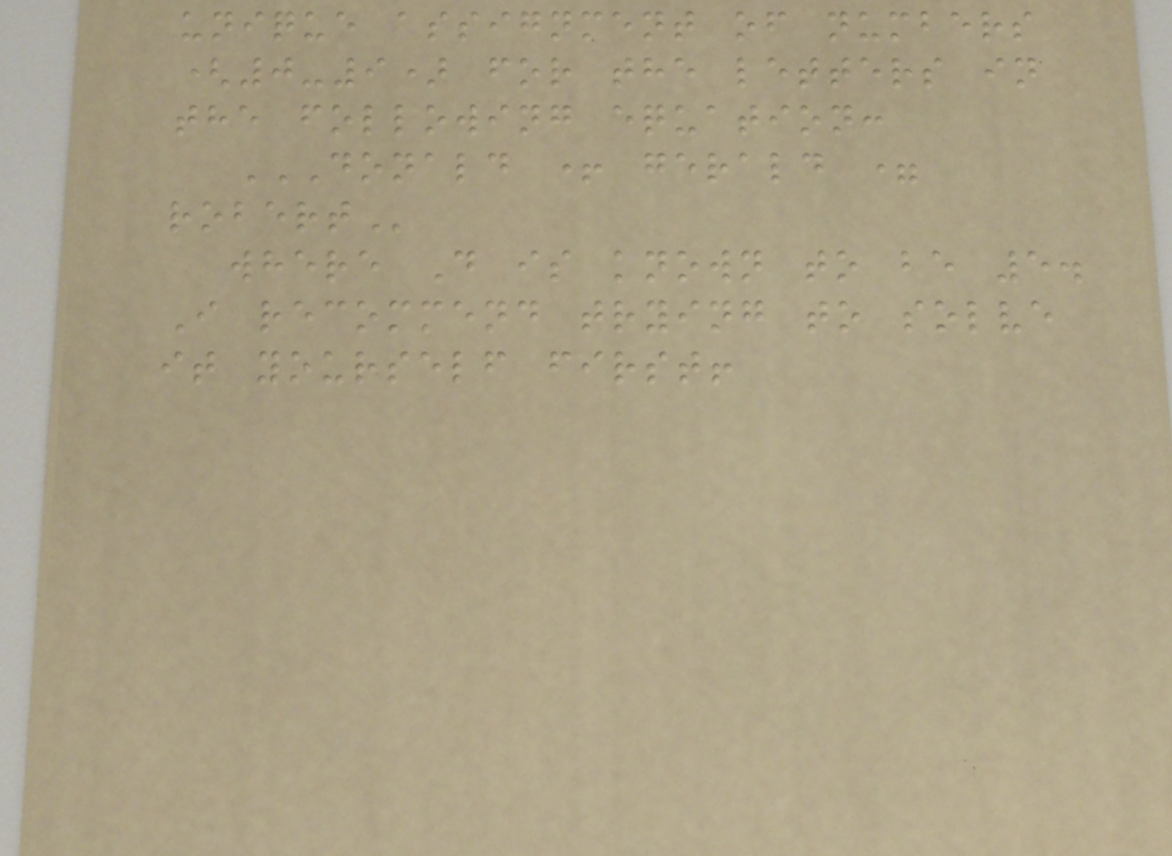unique assignment of numbers
(0-9) for the letters in
the following equation:
DONALD + GERALD =
ROBERT
where D is known to be 5.
I recommend trying to solve
it yourself first!
